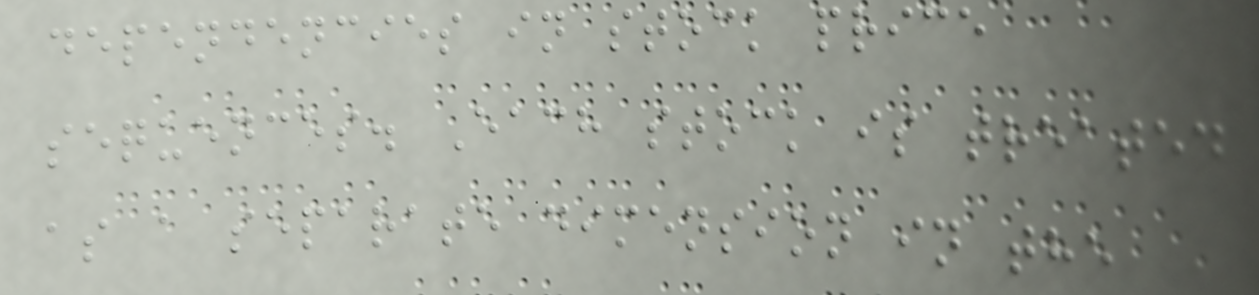dependencies in stock price
sequences. Each stock is treated
as a separate dimension in the
